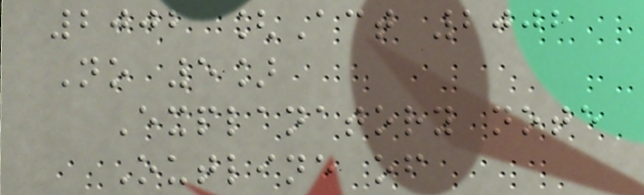2002 [Act 2002
No 5]
Explanatory note
Outline of
